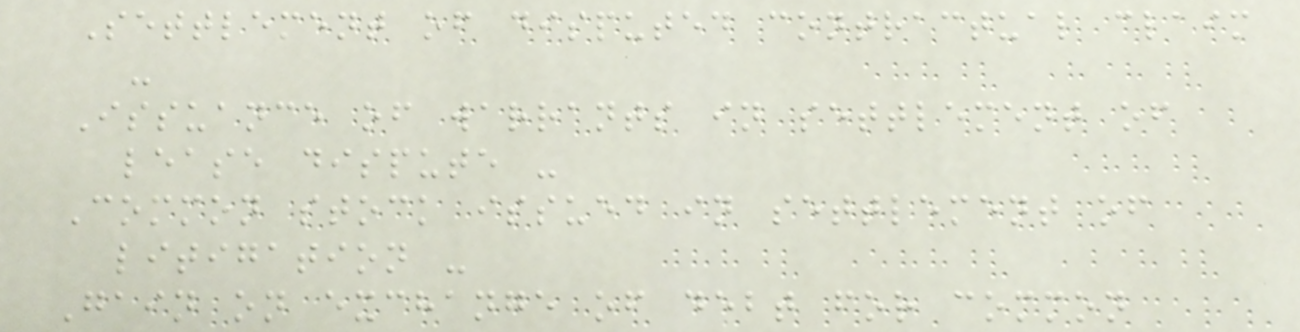Settlement of disputed contractual claim
-
Issuance of warrants in settlement of
lease dispute -
Common stock issued in settlement of
litigation -
Gain on exchange of debt for common
